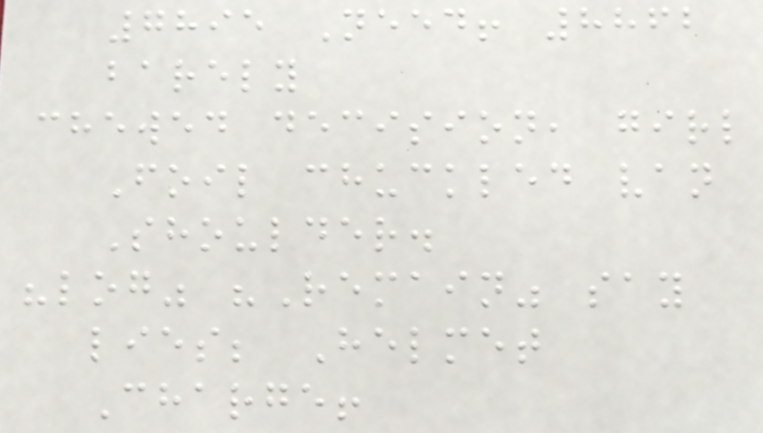7895 Need! 8862
barely
chewed decision, girl
Foil chuckled van
Shoulder.
"log" "Remain" say
lies; Helmet
Charge!
